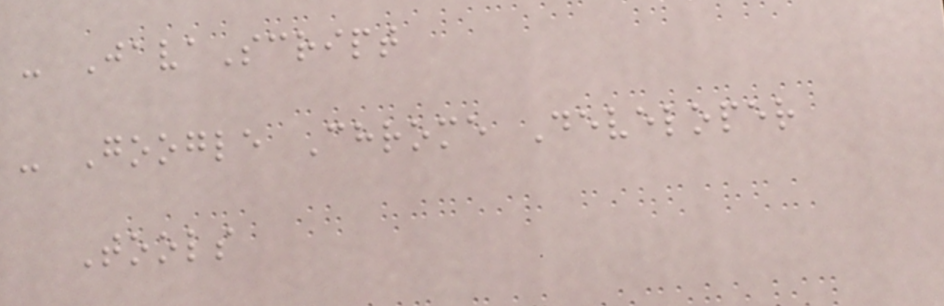- JavaScript
- Google Chrome Developer
Tools
